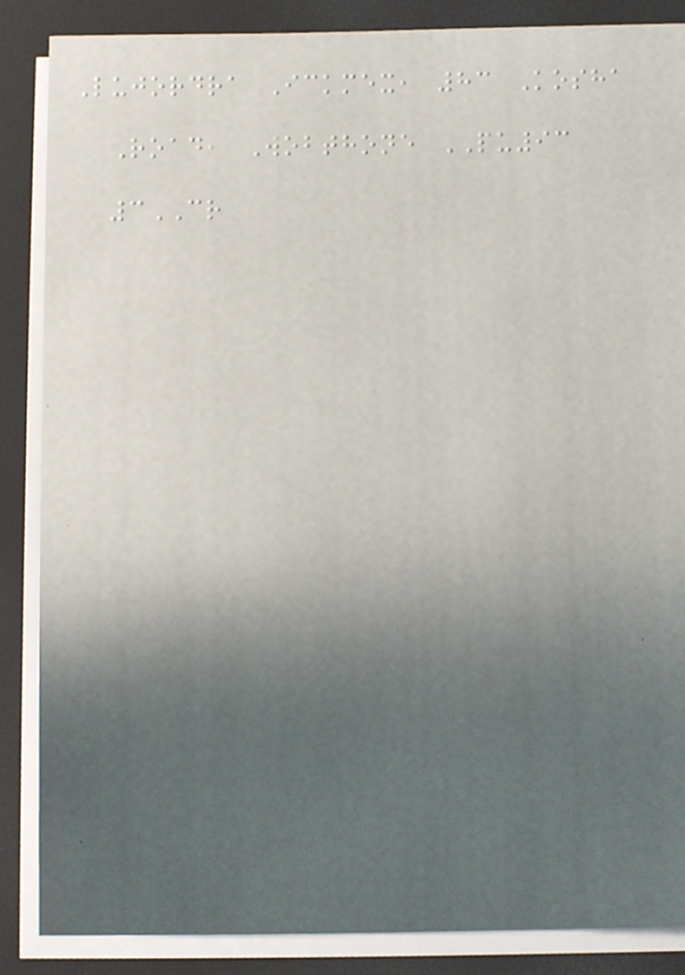Lujordra Ickmex, 83 Kosha
Road, Wobthone PU93
3CR
